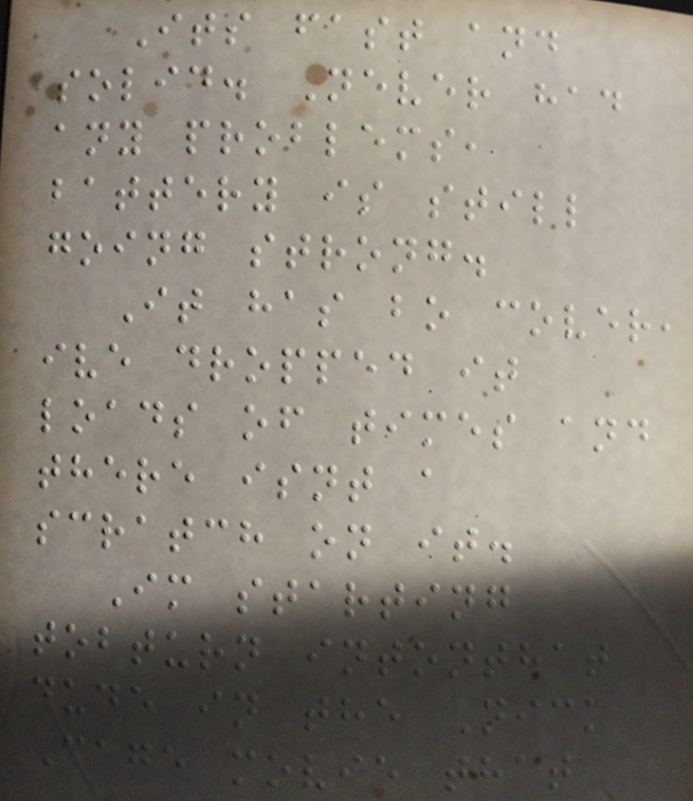Its fast and
solid. Never had
any problems,
battery is still
going strong.
It has bo cover,
ive dropped it
loads of times and
there isnt a
scratch on it.
Im starting
tobturn intonthat
dude in the Nick
Cage movie that
